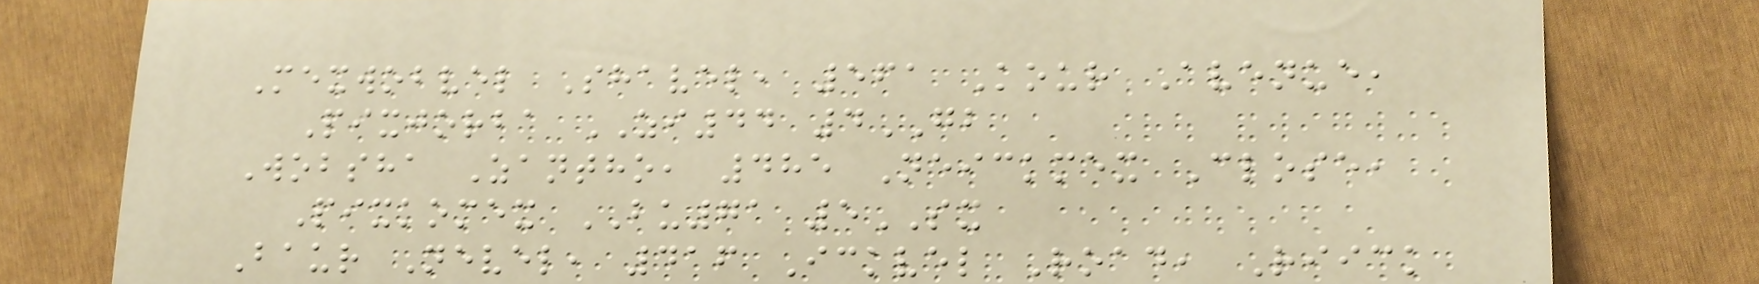Mexwobvel Shavel, 561 Kour Avenue,
Pixjorba ZI44 4GB
Wobsha Zantho, 485 Neickmex Close,
Pixkomex BU71 5SX
Baur Nevel, 416 Ickvel Road, Riick
